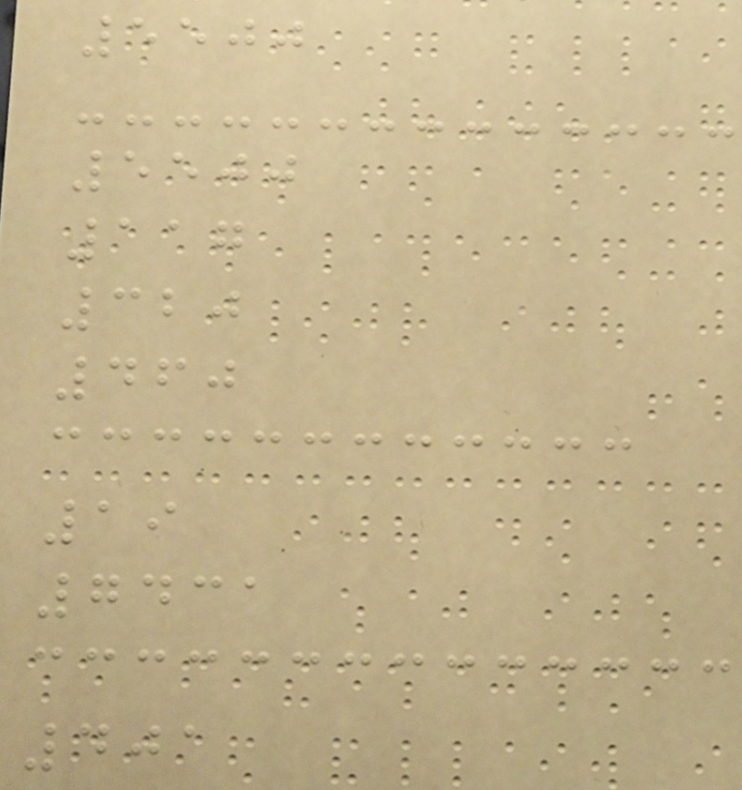5500
5500
117
320
460
19
7431
401
